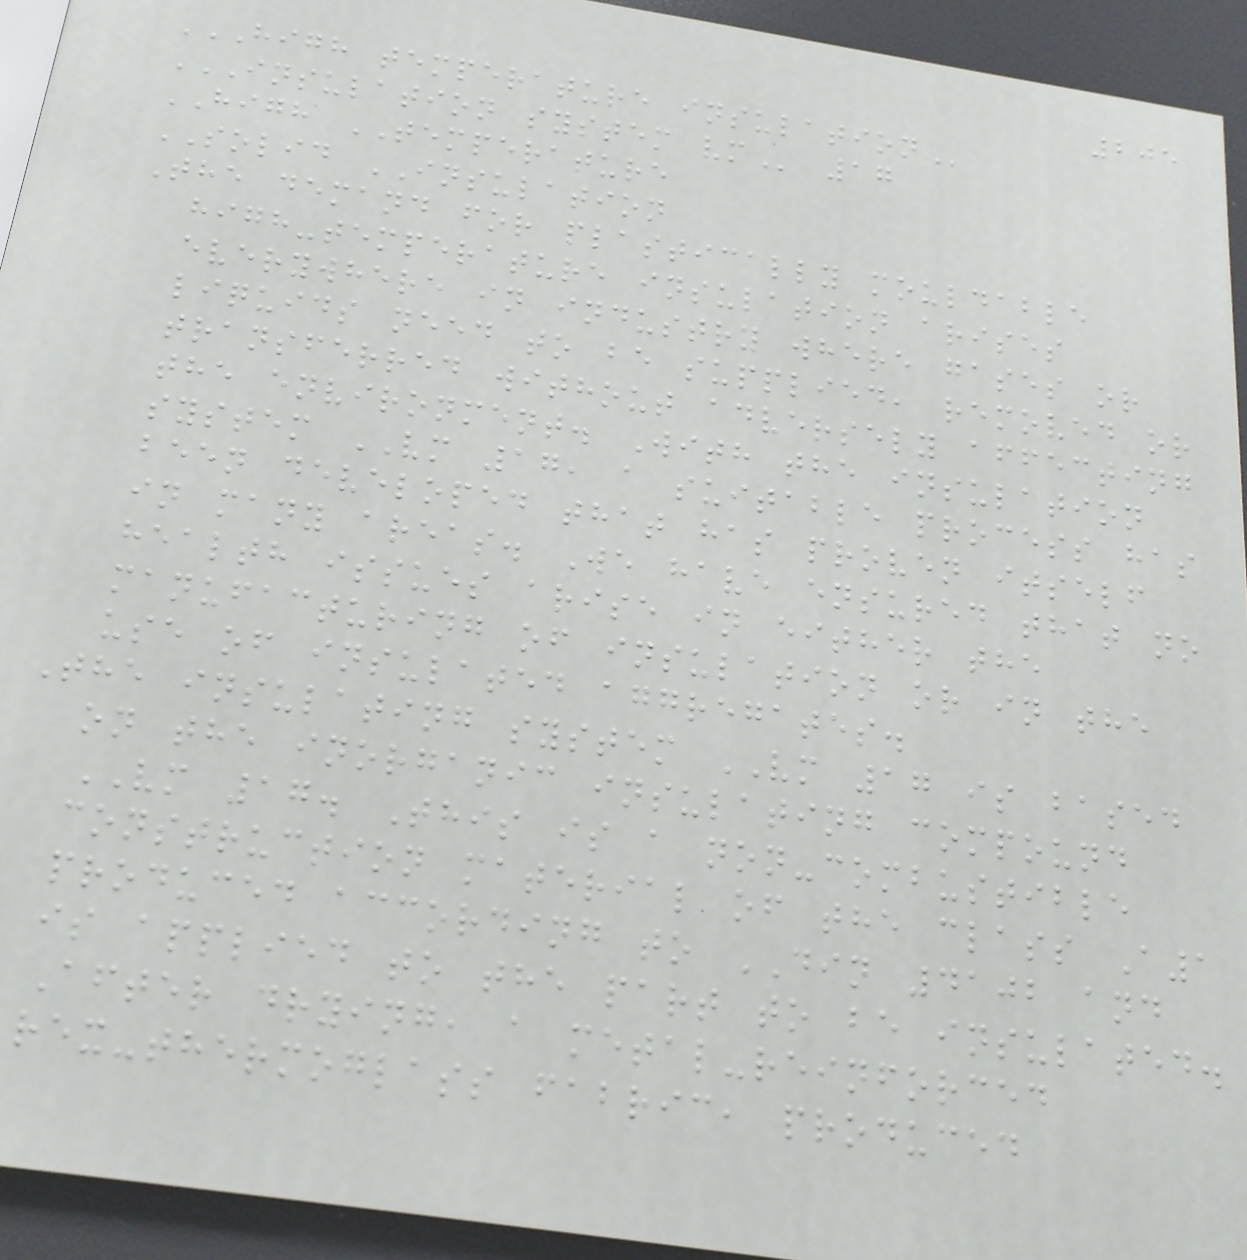205
HIGH TEMPERATURE INSULATION
INSULATION SYSTEM VM 17
HIGH TEMPERATURE
SOLID INSULATION
The demand for plastically mouldable
high-temperature insulation arises
everywhere in industry where gases or
liquids need to be supplied, removed or
transferred without adversely affecting
the environment. With the insulation
system VM 17, a suitable process has
been developed that has proven itself
in many areas. We have ensured that no
health issues arise in either the
manufacturing of insulation or in the
use of insulated aggregates.
The insulating system VM 17 is based
on the inorganic insulating compound
VM 17. This is a non-combustible
construction material of the class A1
produced according to DIN 4102 and
is applied to the part to be insulated.
After drying, a metal-reinforced
rex-thermoglass fabric, produced
